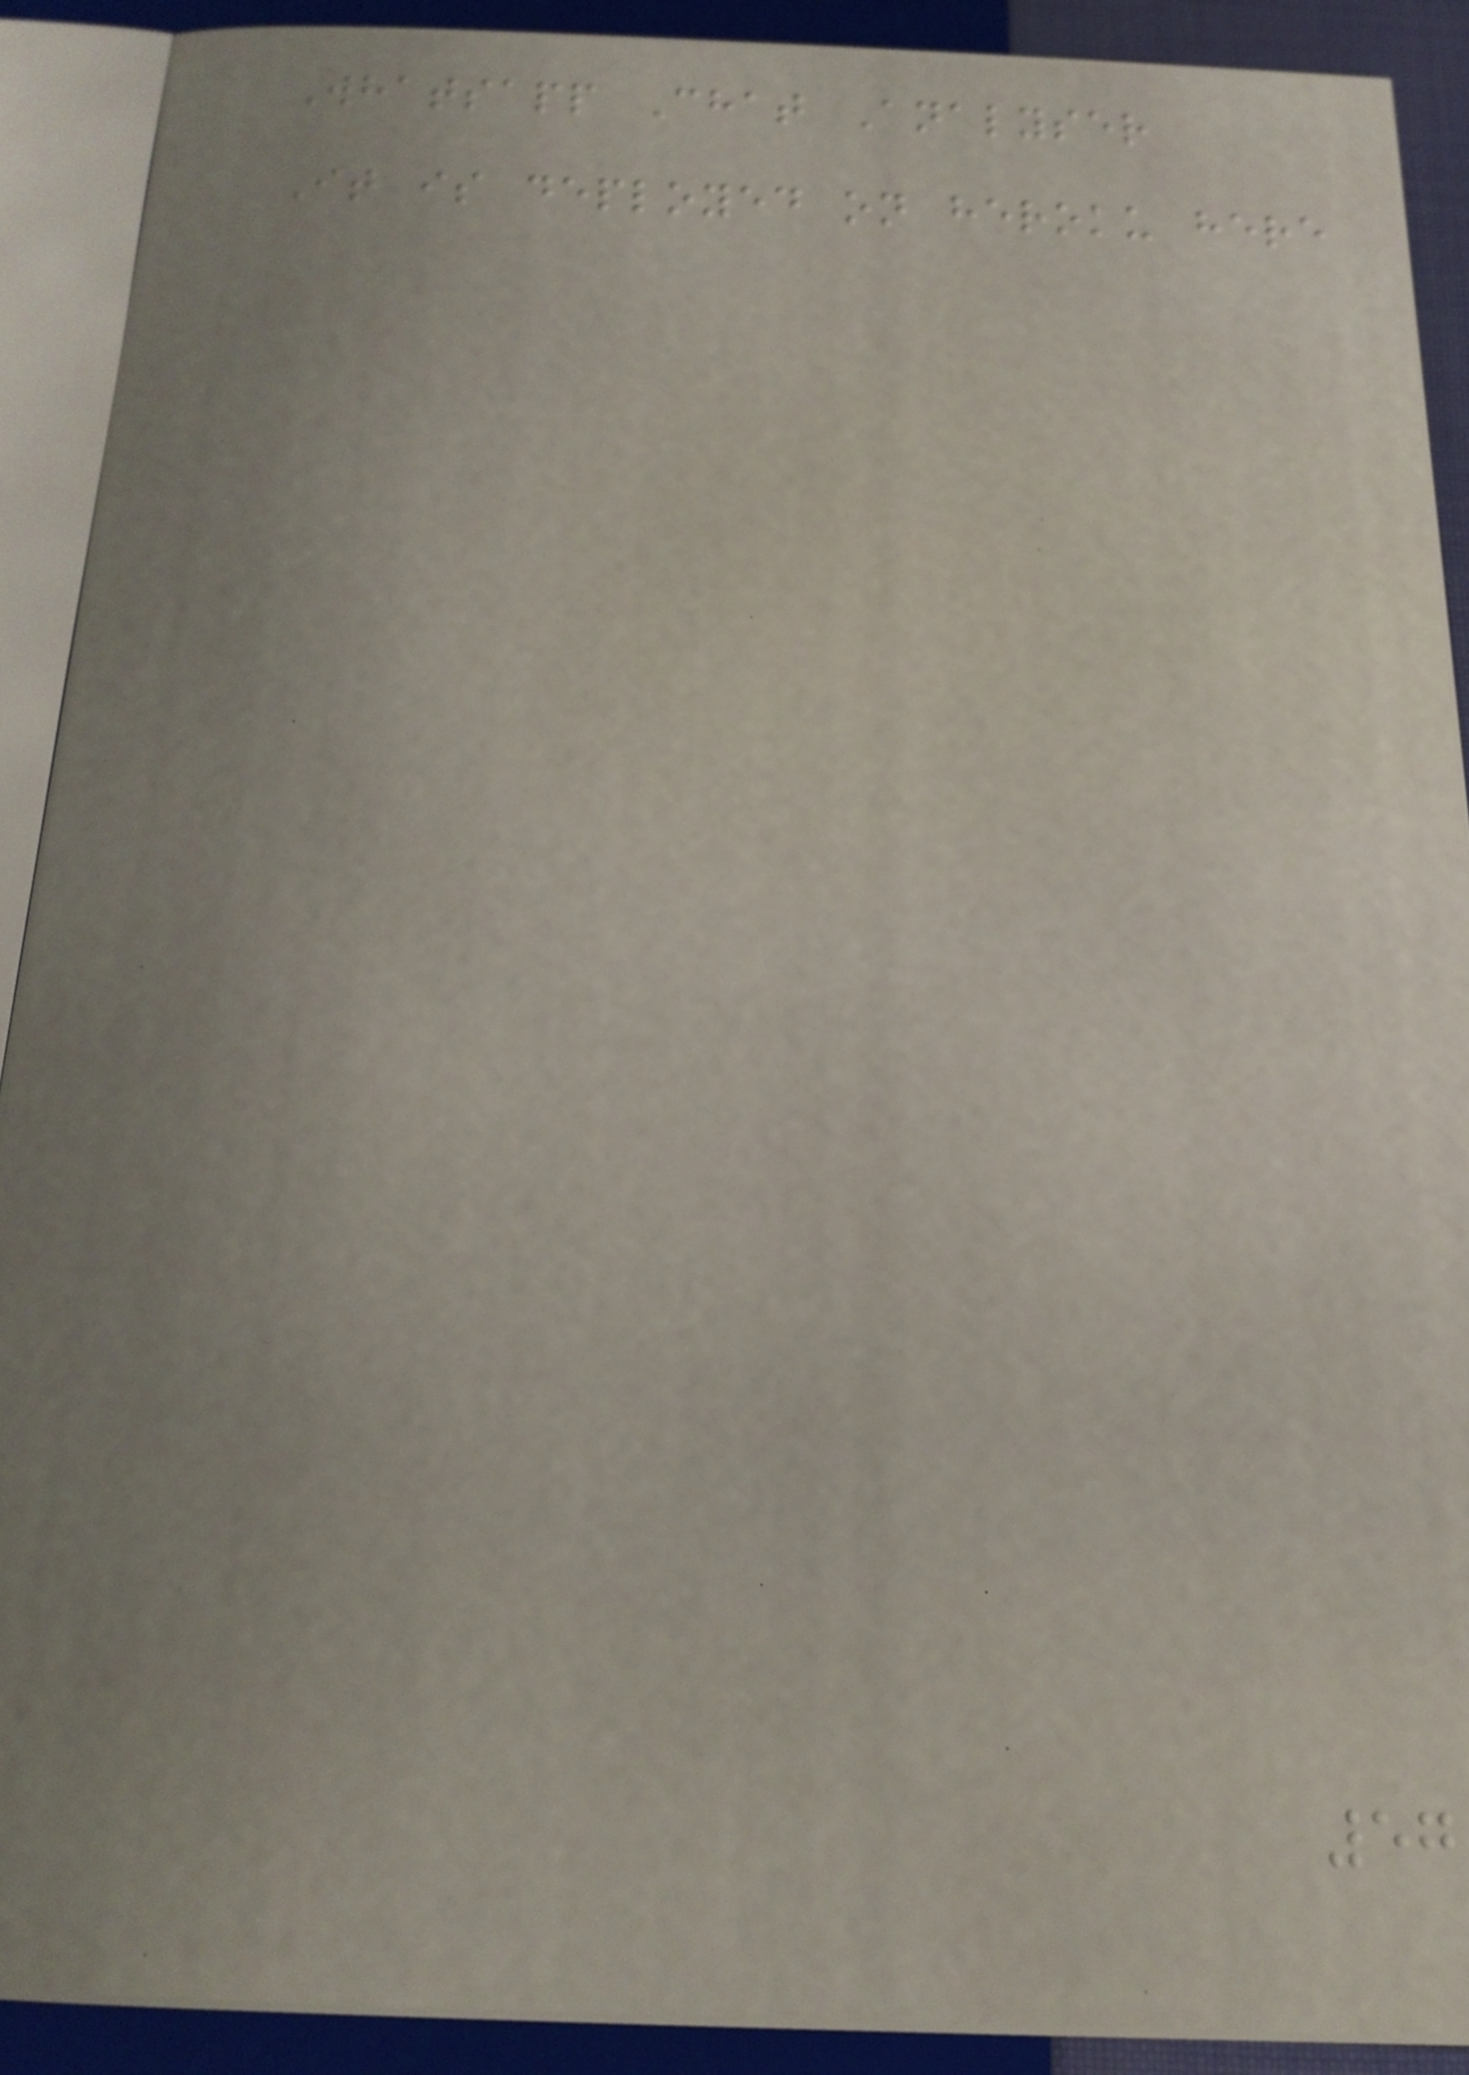Whatsapp Chat Analyser
It is deployed on heroku here
57
